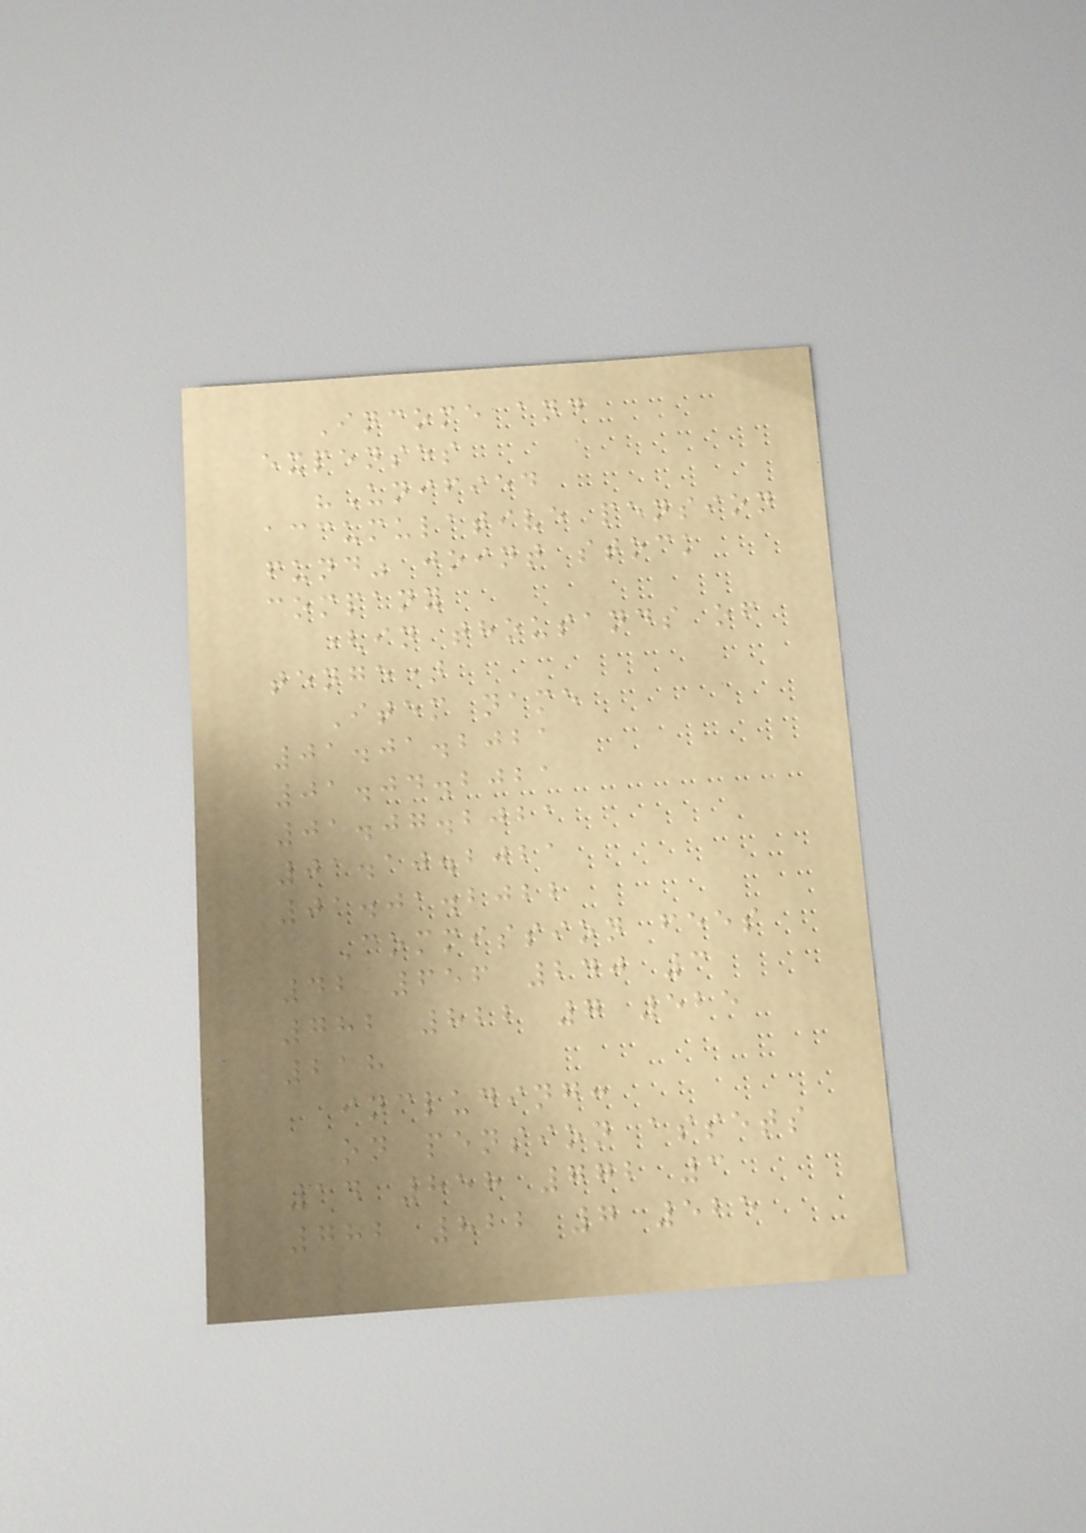Income and
expenses
"Unified
accumulative pension
fund" joint stock
company
(in thousands of
tenge)
Item name
01.01.2021
01.04.2021
01.07.2021
01.10.2021
01.01.2022
Commission fees
42 656 240 3
782 822 7 525
218
including:
on pension assets
14 858 772 3
782 822 7 525
